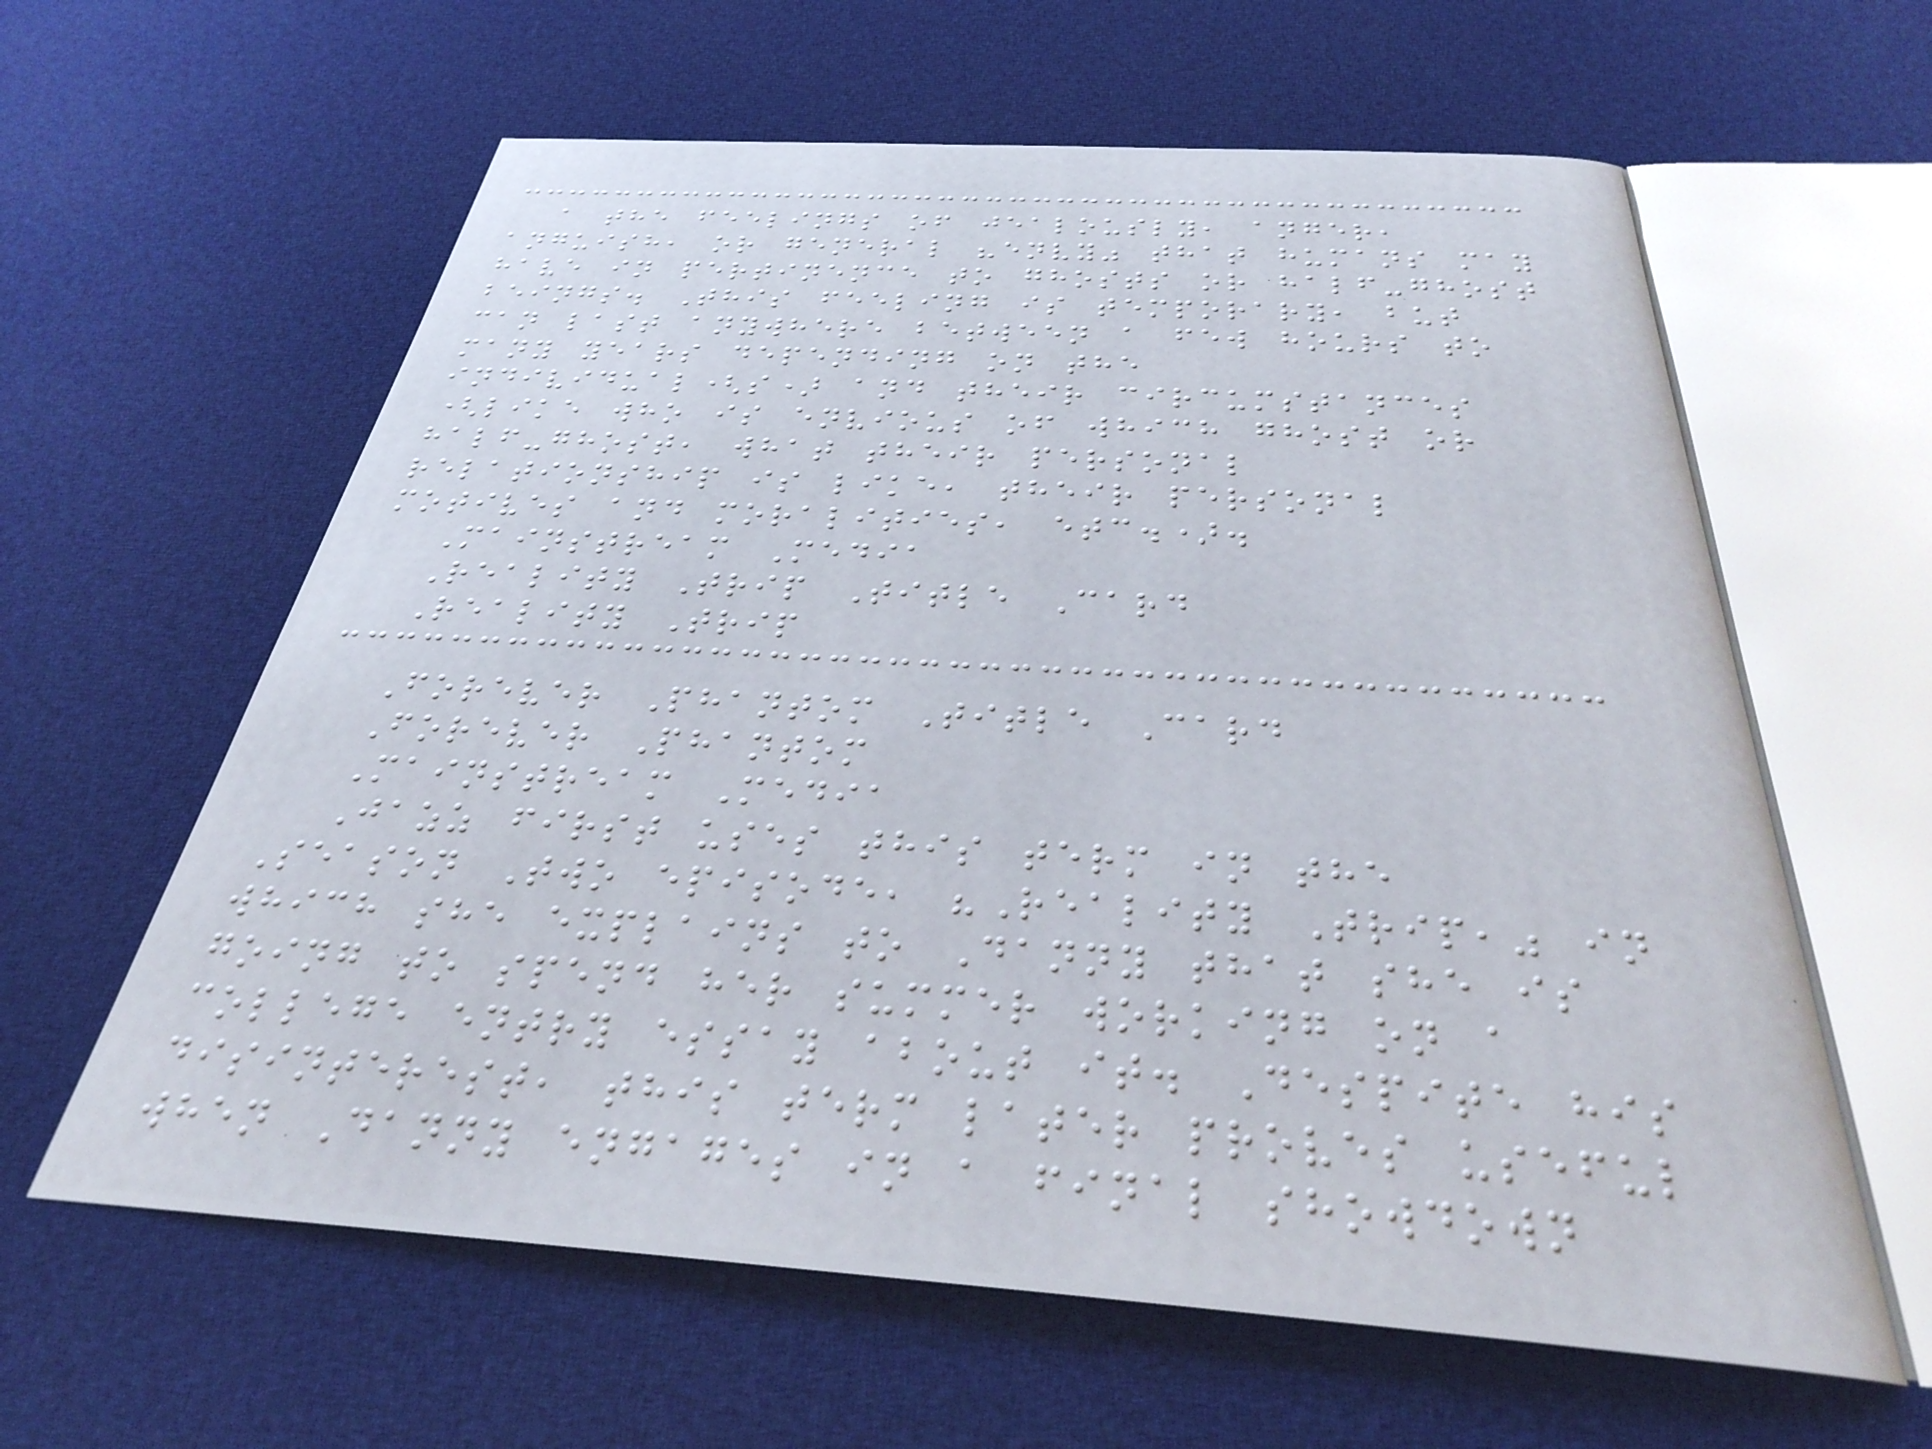a the feelings of jealously, anger,
anguish, or general "envy" that humans may
have in pertinence to ghosts or half-ghost
beings. This feeling is temporary, but
can last anywhere between a few hours to
many years depending on the
individual(s) and their circumstances
(like who is envious of which ghost or
half-ghost, what their personal
relationship is like, their personal
motives and moralities, etc.).
Mainstream Media
Reality Trip Title Card
Reality Trip
Forever Phantom Title Card
Forever Phantom
Mainstream Media
Jazz first uses this term in the
Season Two episode, "Reality Trip," in
which she explains to Danny that she is
going to spend her summer working on a
college entry essay about it. Despite his
disinterest, this term later proves useful
when Danny engages in a final showdown
